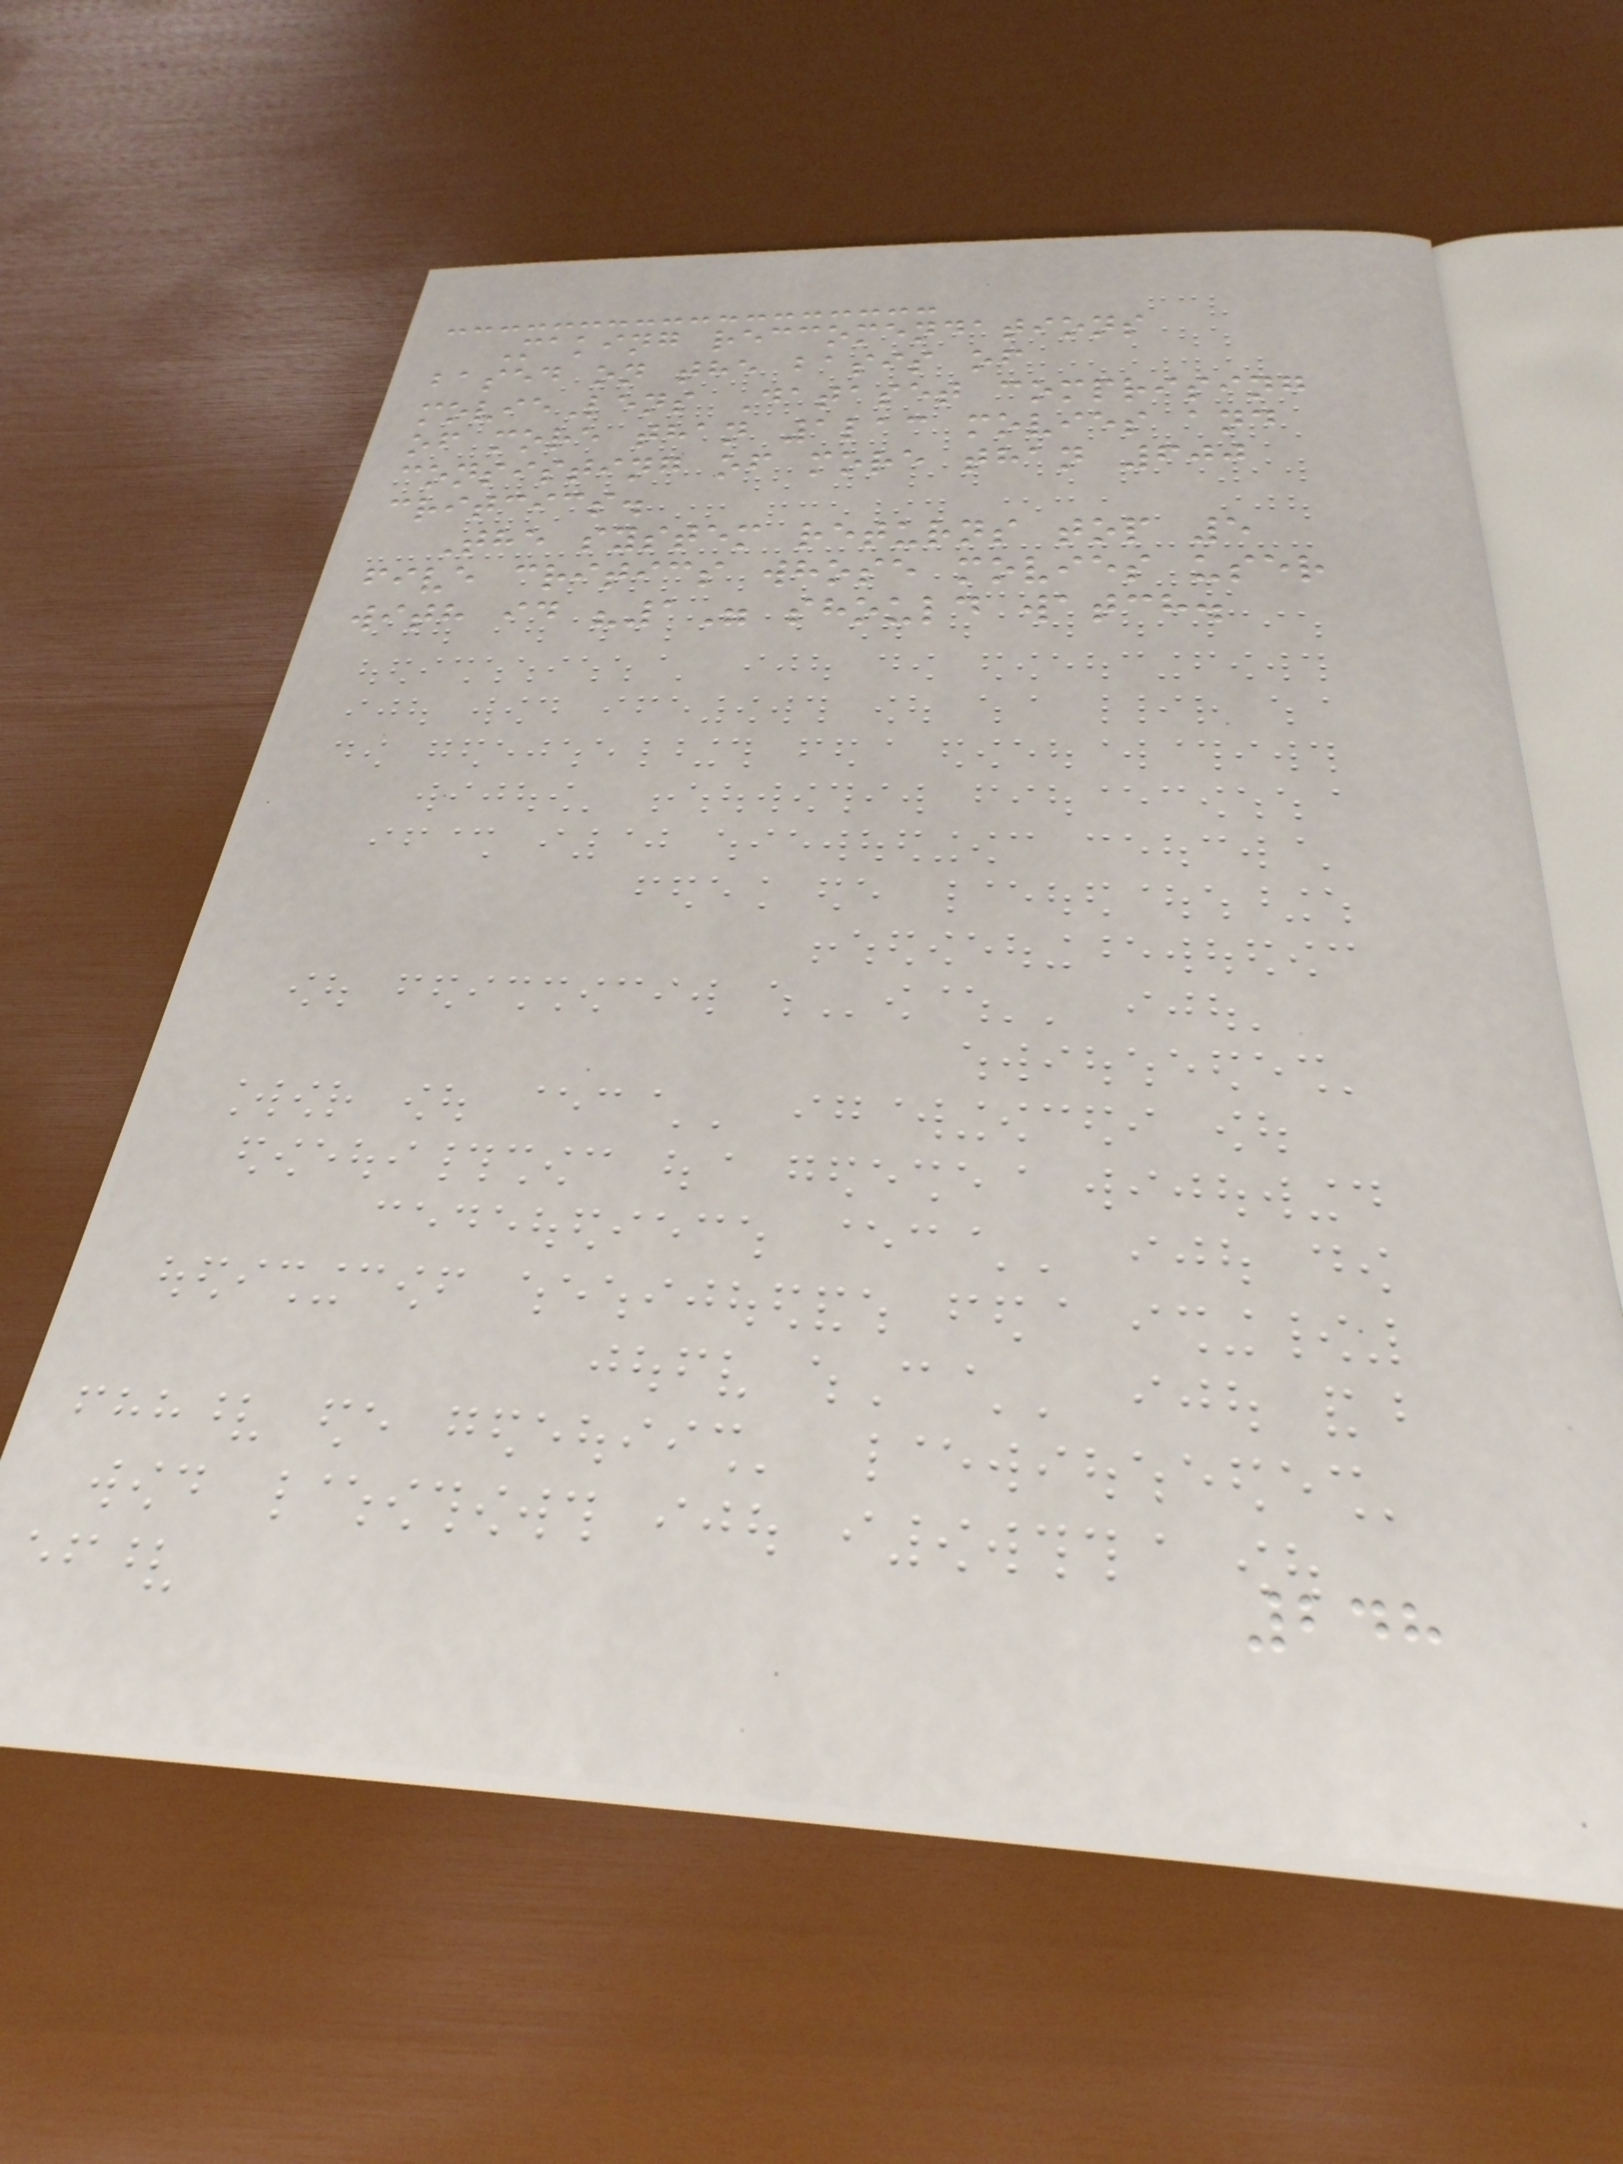Making reccomendations
based on the basis of
movieLens Dataset comprising
of more than 1lac movies and
consisting of more than 600
critcics.
The system returns top 5
five critics whose movies user
with id "1" should watch.
248
